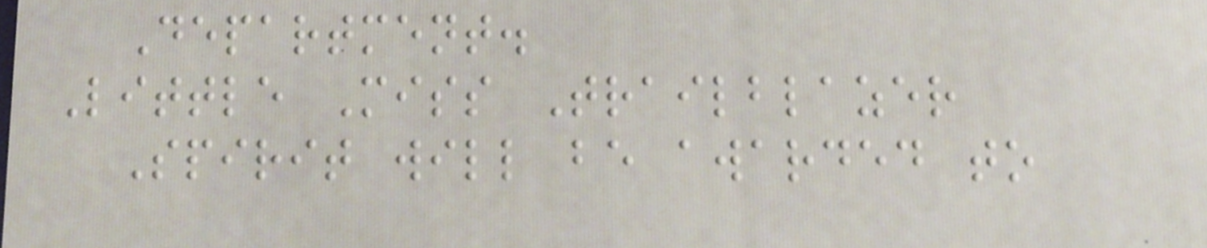Department.
Little Miss Trailblazer
Spirit will be awarded to
